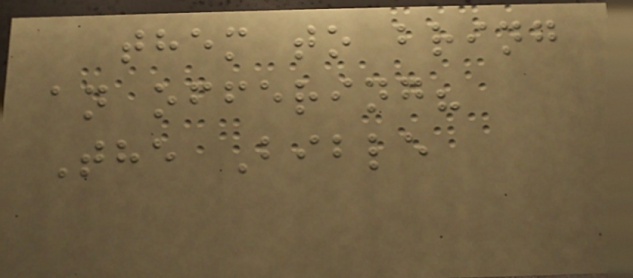them to bring
an offering?
The Bible
